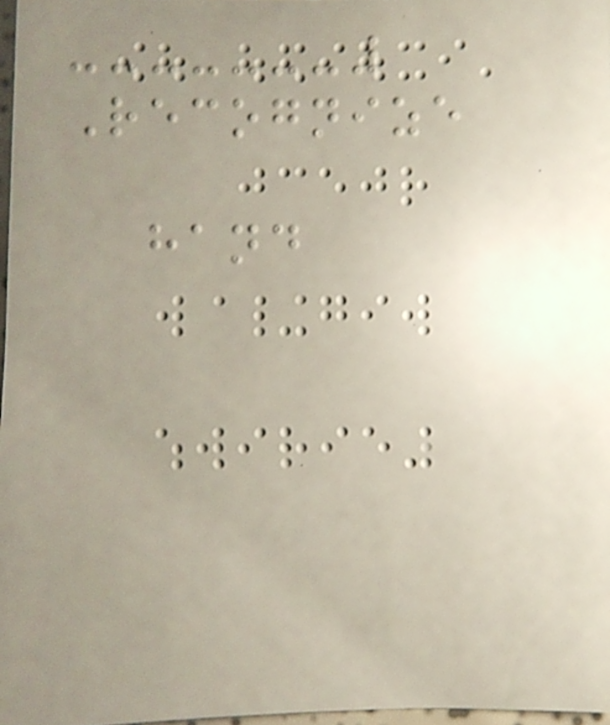Recognize
hand
